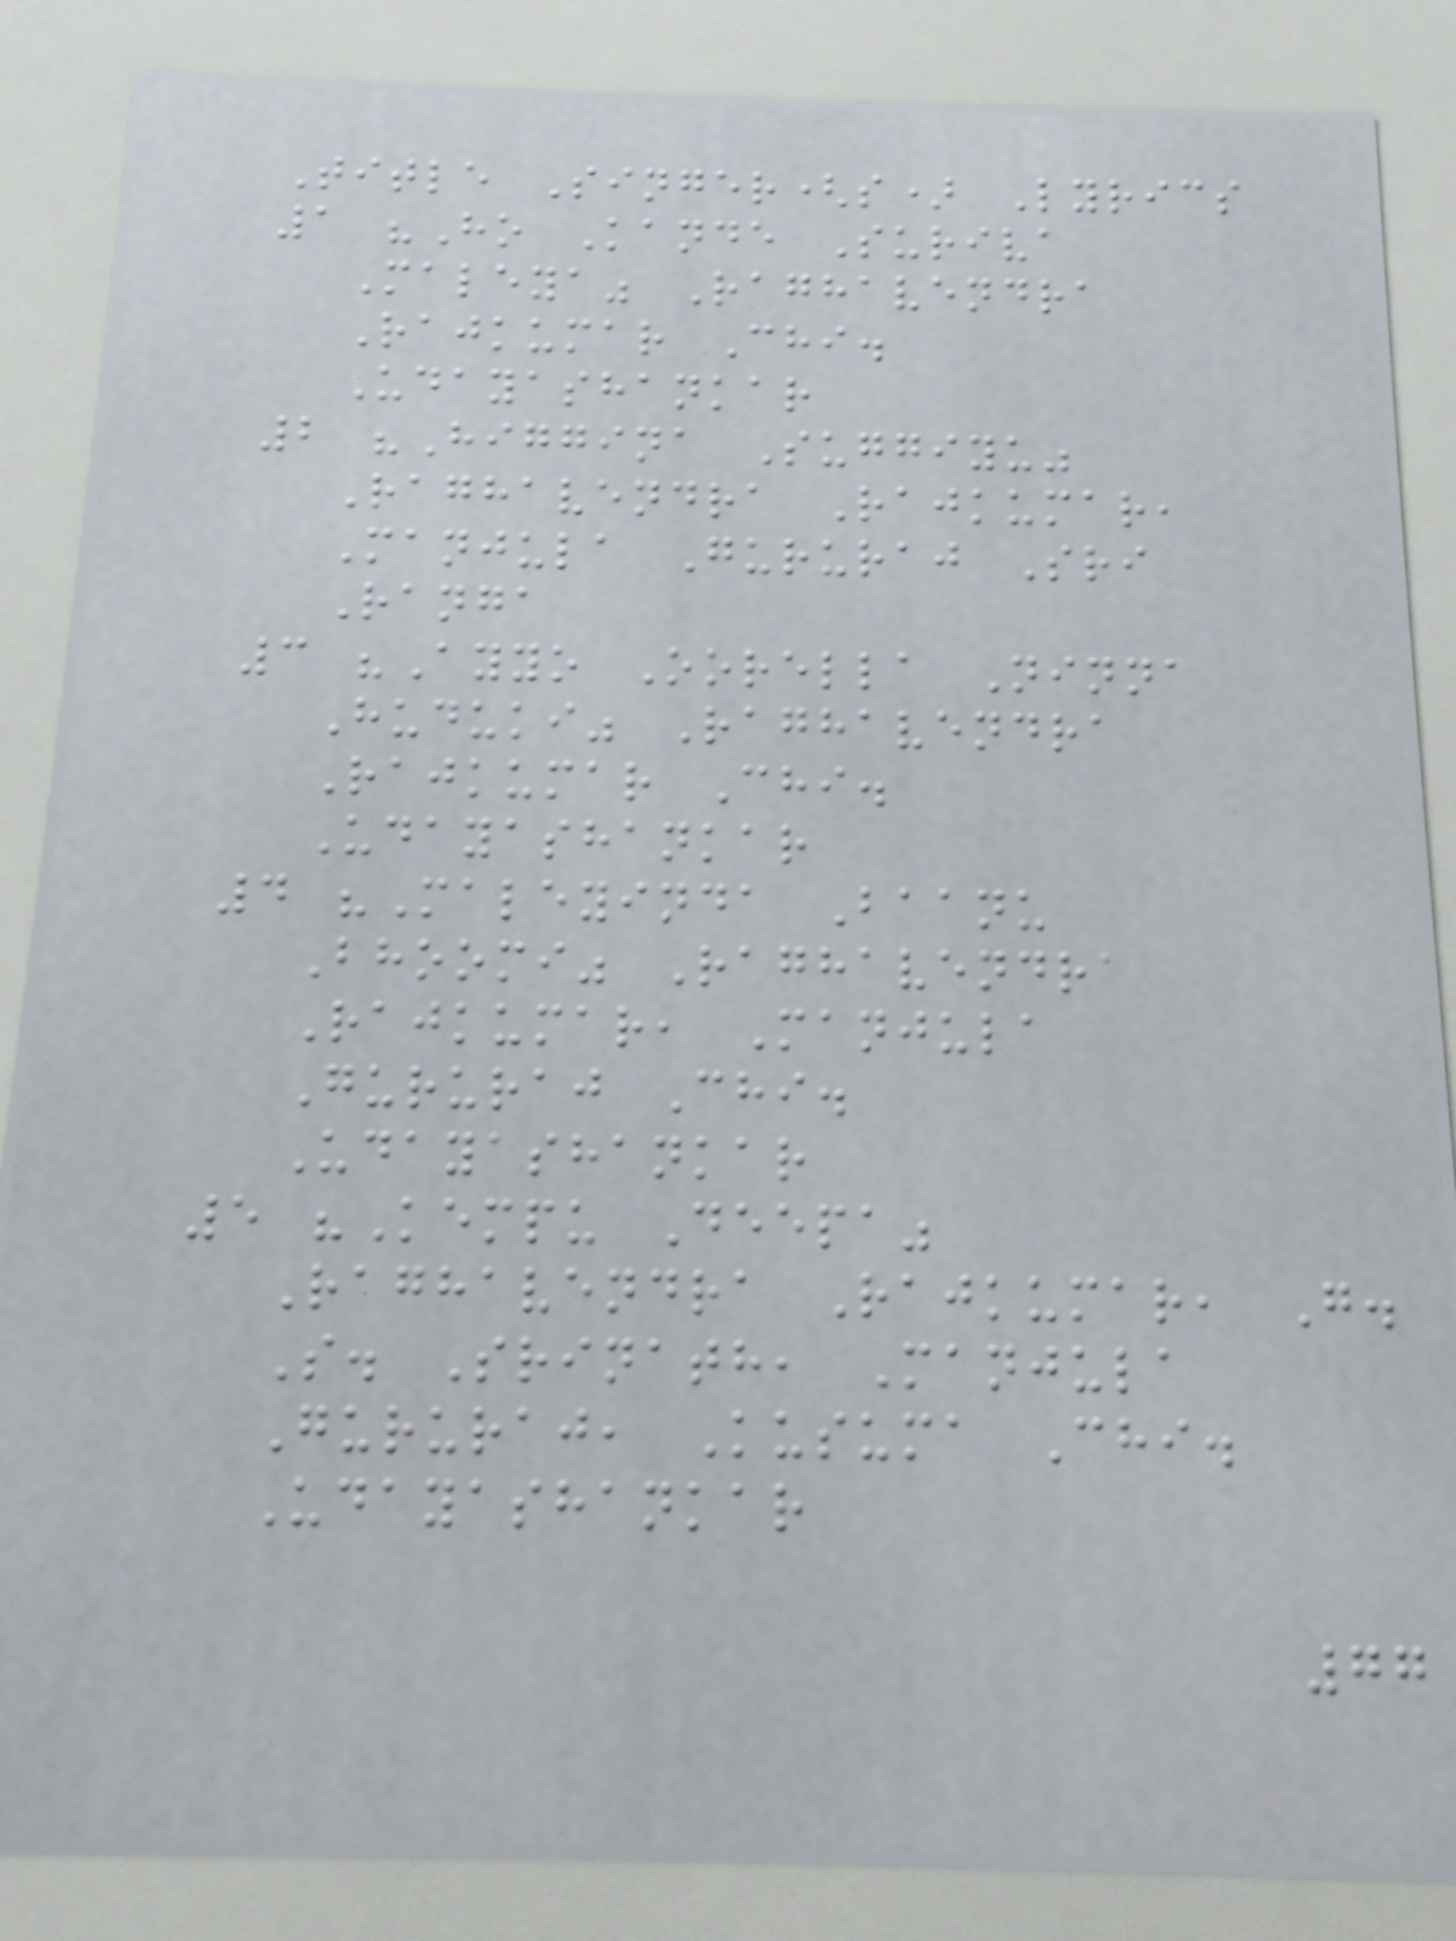Title Singer(s) Lyrics
1 "Ho Kande Suriva
Maleya" Raghavendra
Rajkumar Chi.
Udayashankar
2 "Higgina Suggiyu"
Raghavendra Rajkumar,
Manjula Gururaj Sri
Ranga
3 "Ayyo Oorella Ninna
Huduki" Raghavendra
Rajkumar Chi.
Udayashankar
4 "Maleyinda Baanu
Bhoomi" Raghavendra
Rajkumar, Manjula
Gururaj Chi.
Udayashankar
5 "Kempu Deepa"
Raghavendra Rajkumar, G.
S. Srinath, Manjula
Gururaj, Kusuma Chi.
Udayashankar
77
